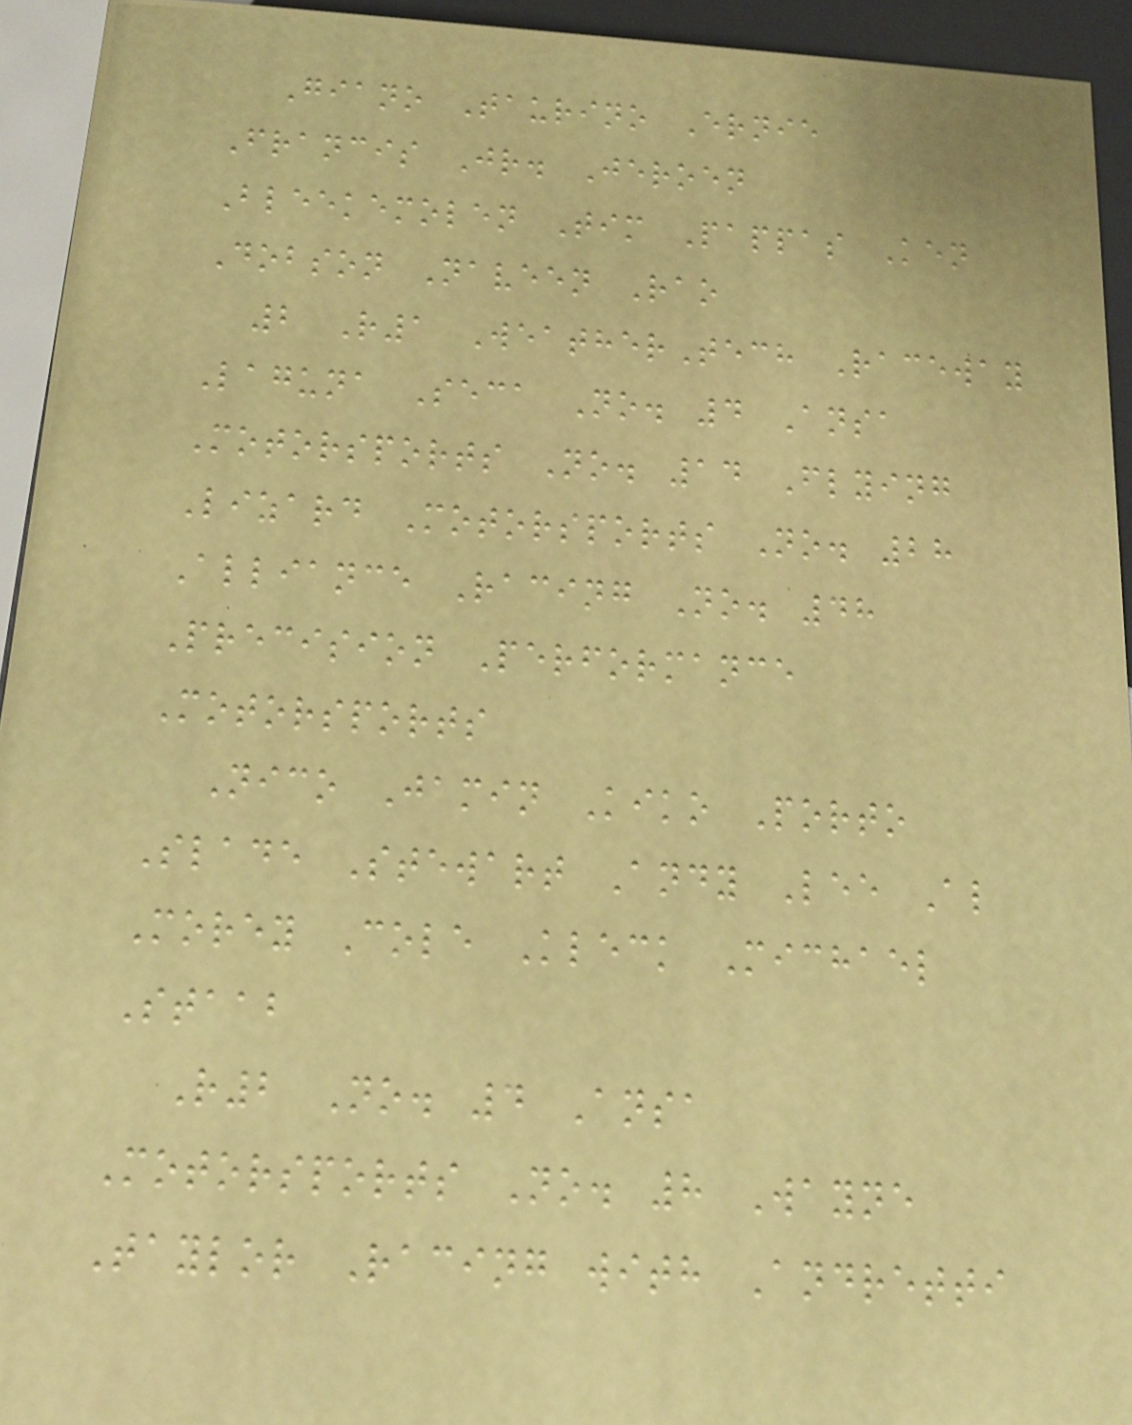Giano Taurino Ernie
Francis Jr. Jeroen
Bleekemolen Tim Pappas Ken
Dobson Naveen Rao
2 R1 WeatherTech Raceway
Laguna Seca No. 4 Ansa
Motorsports No. 14 Flying
Lizard Motorsports No. 28
Alliance Racing No. 48
Precision Performance
Motorsports
Nico Jamin Kiko Porto
Slade Stewart Andy Lee Al
Morey Cole Kleck Michael
Staab
R2 No. 4 Ansa
Motorsports No. 8 Wayne
Taylor Racing with Andretti
